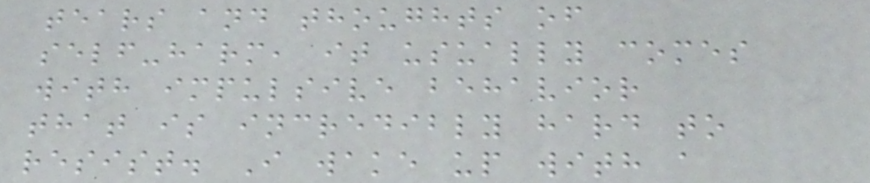tears and thoughts of
self-harm, it usually comes
with impulsive behavior
that is incredibly hard to
resist. I wake up with a
